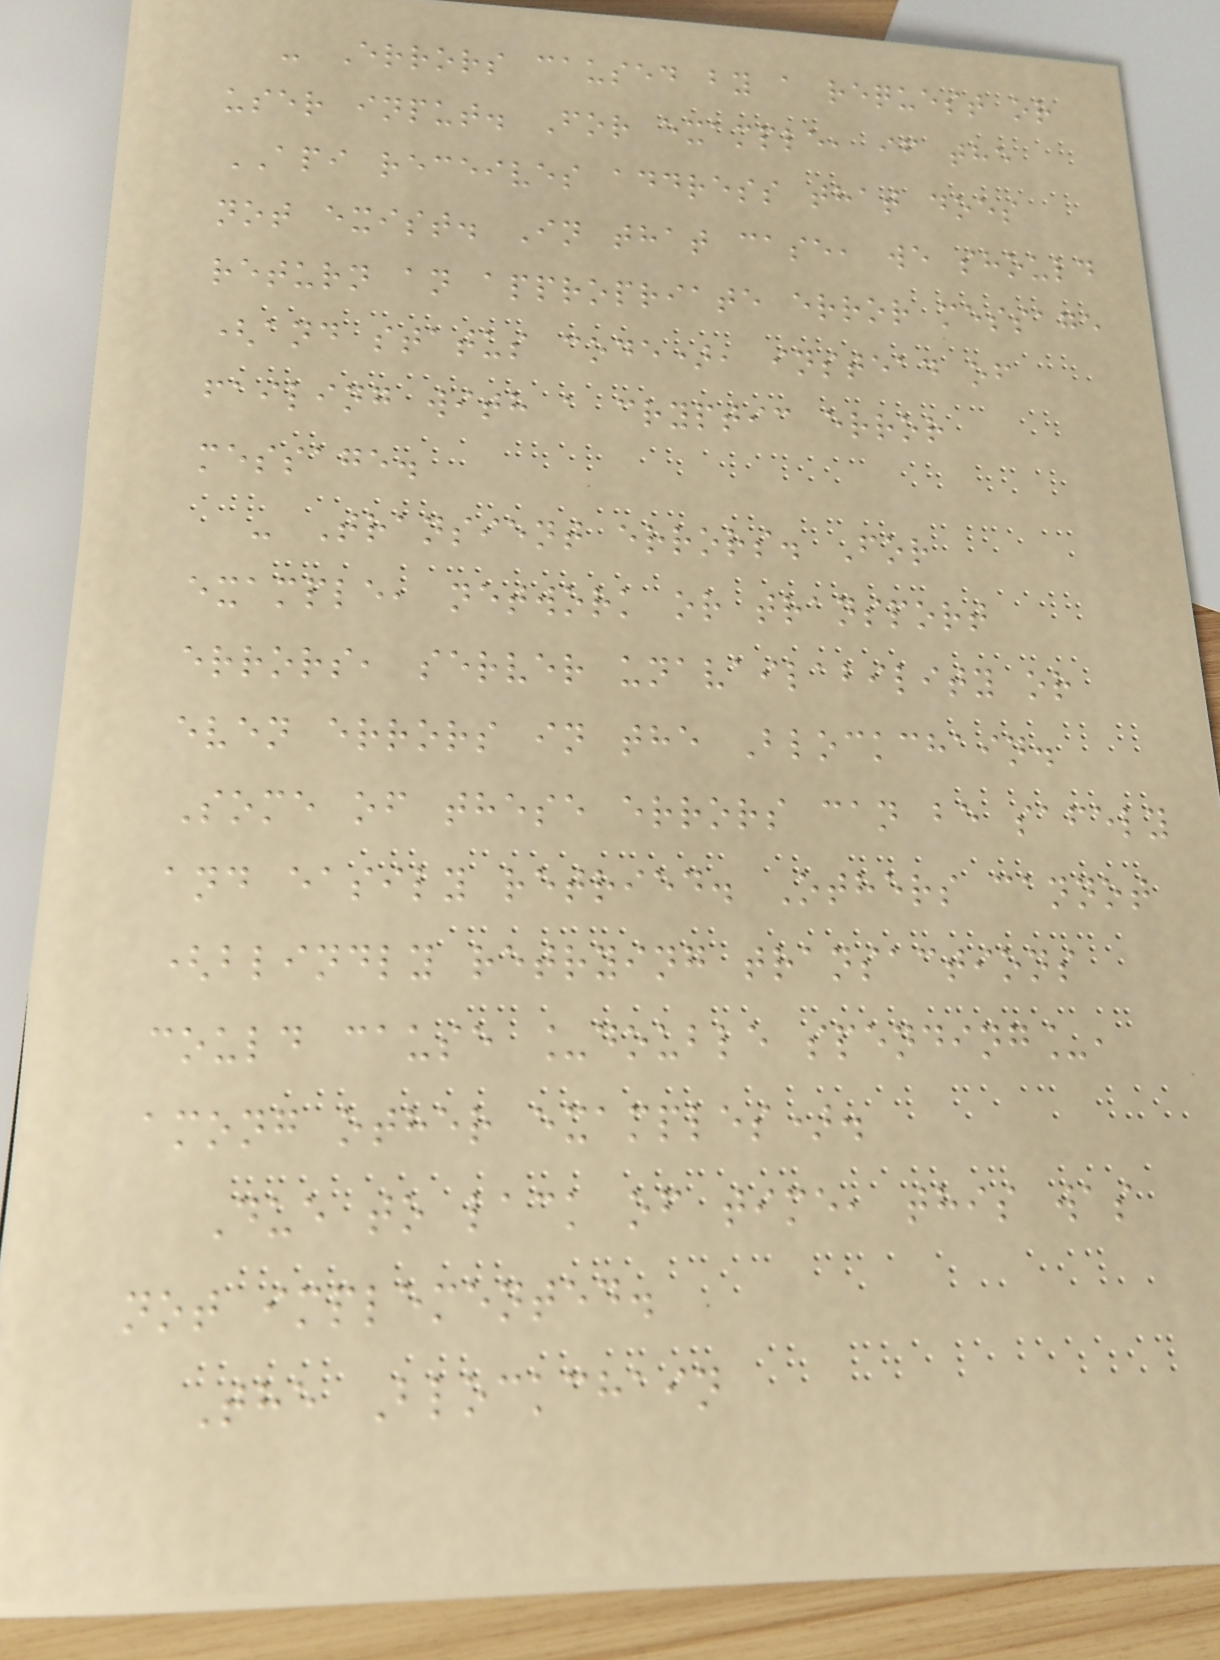- Errors caused by a request or
user input. For example, if the
API receives address that does
not exist. In that case, we should
return an appropriate error message
(and status code), instead of
failing with a cryptic error
message.
- Transient errors. For
example, network or transport
errors, server unavailability or
even errors in the Blockchain.
Some of these errors can be safely
and easily retried. Others cannot
(blindly retrying transactions
could cause _double spending_,
among other examples).
Due to lack of time, this was
not implemented.
The Blockchain
